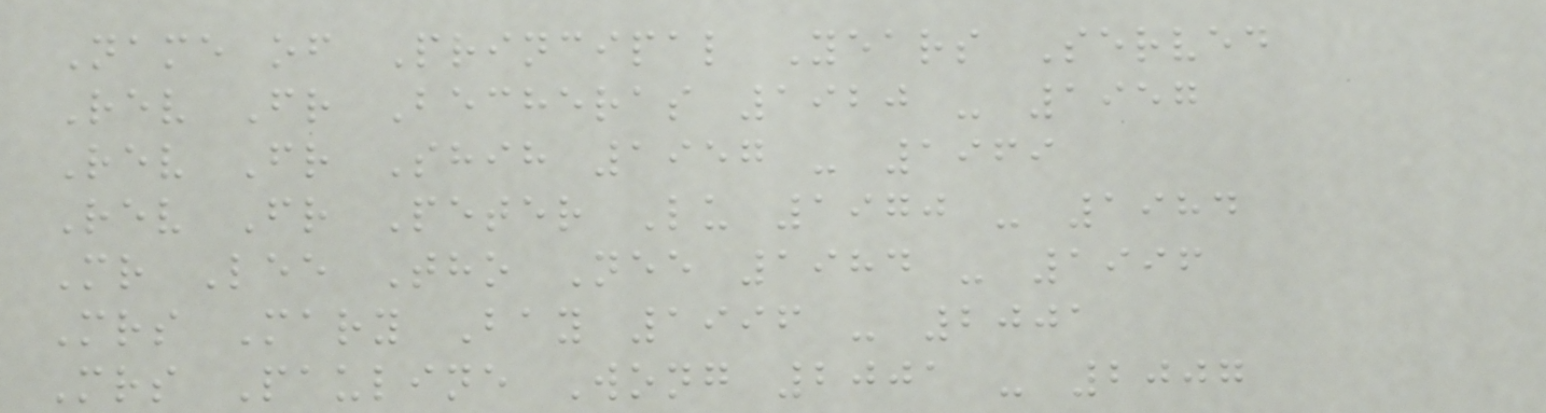Name of Principal Years Served
Rev Fr Becheras 1920 - 1957
Rev Fr Shih 1957 - 1969
Rev Fr Peter Lu 1970 - 1984
Mr Lee Tho Nee 1984 - 1996
Mrs Mary Bay 1996 - 2001
Mrs Pauline Wong 2001 - 2007
